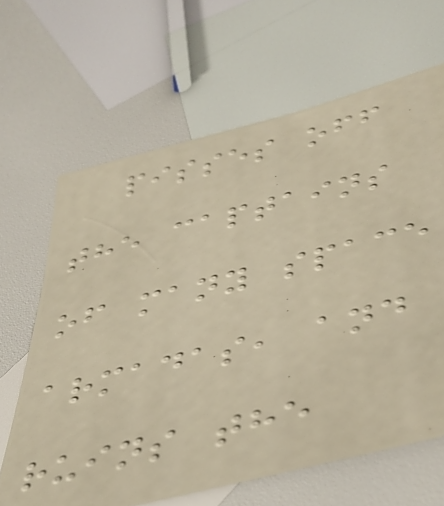pisses off
the captains
of many space
armadas, and
ruins the
